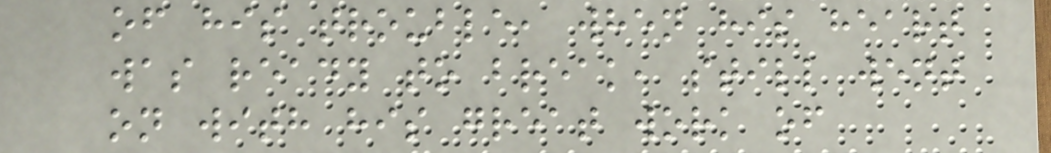of his trouble, when his heart
was ready to break, still went
on with his great work of
